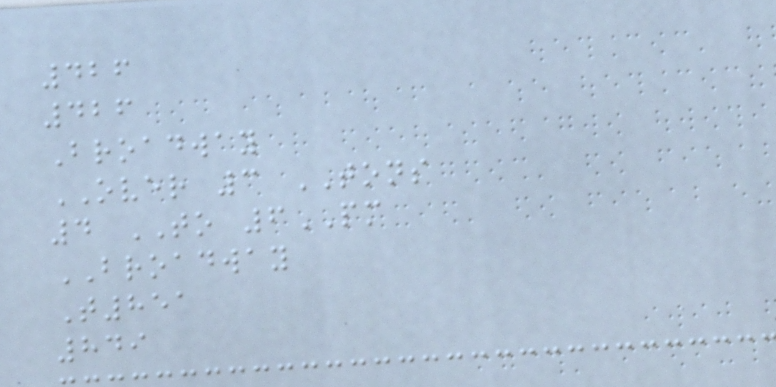426
426
Broadway
OVER 3 TONS
4 TO 6PM
BROADWAY
T851
849
